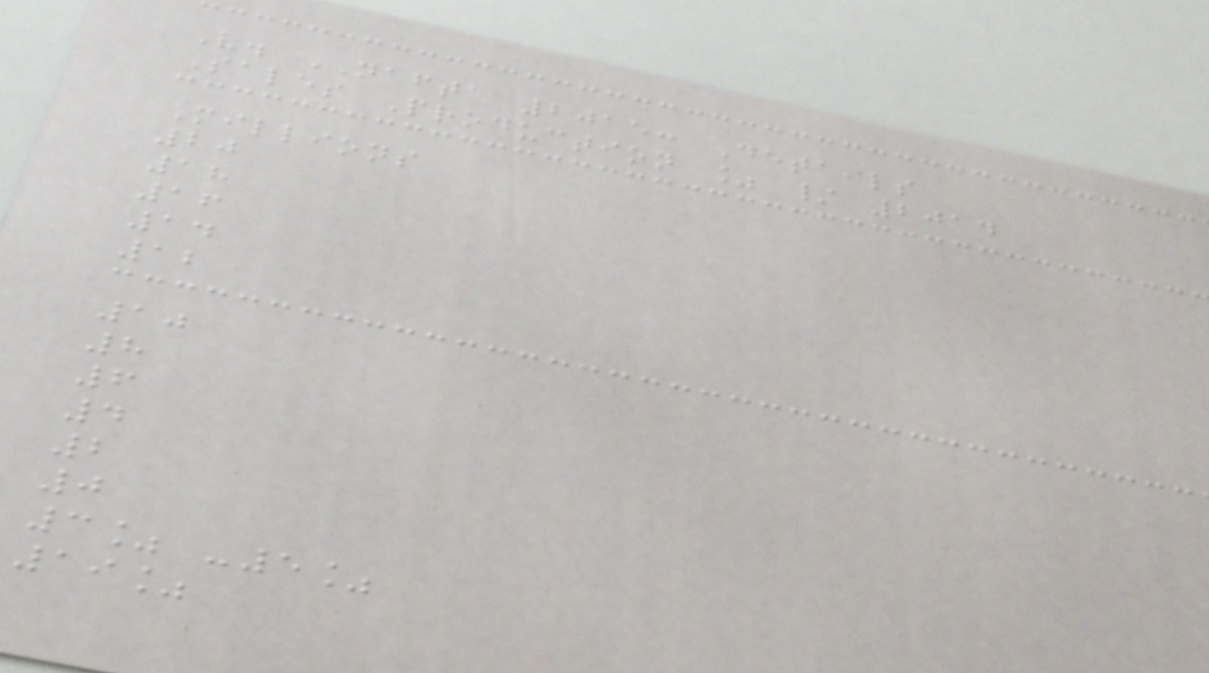V. NAFTA 2015: Details
Sales Production % / 2014
Millions
20
18
16
14
12
10
8
6
4
2
0
3% -5%
19%
